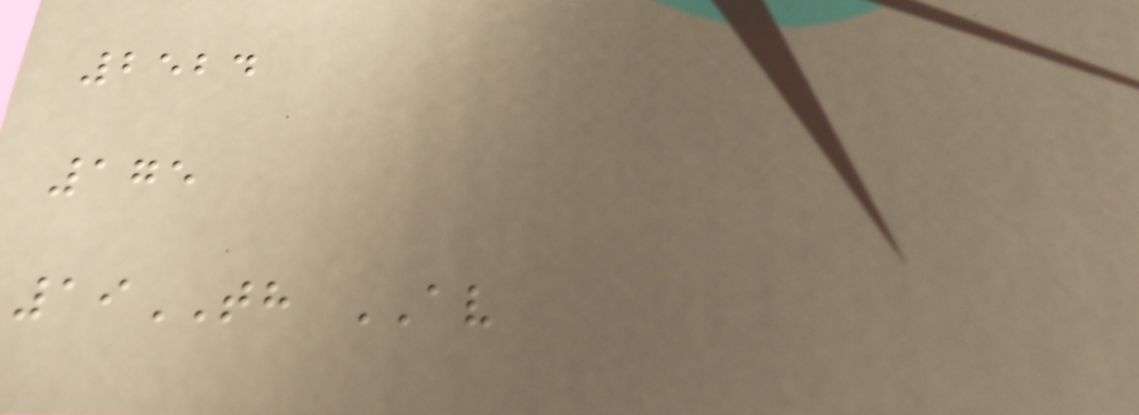2524
175
19TH AV
